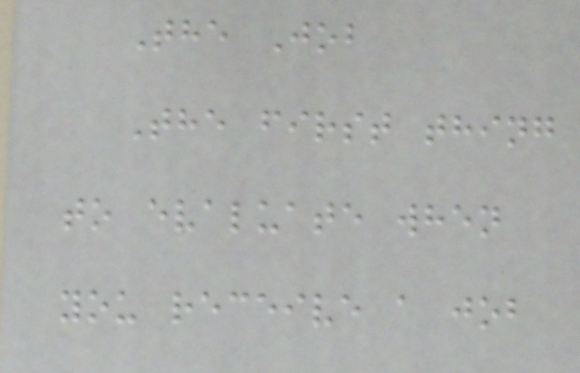The Job
The first thing
to evaluate when
you receive a job
